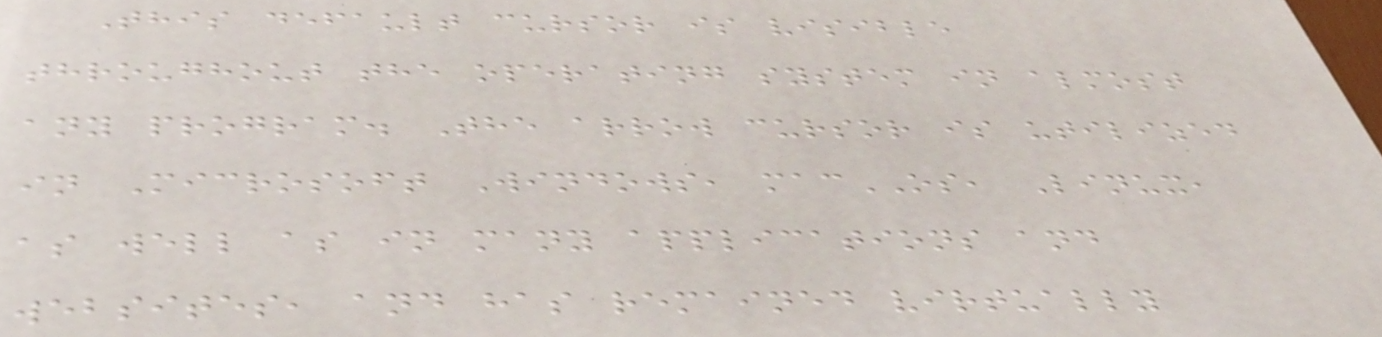This default cursor is visible
throughout the operating system in almost
any program. The arrow cursor is utilized
in Microsoft Windows, macOS, Linux,
as well as in many applications and
websites, and has remained virtually
